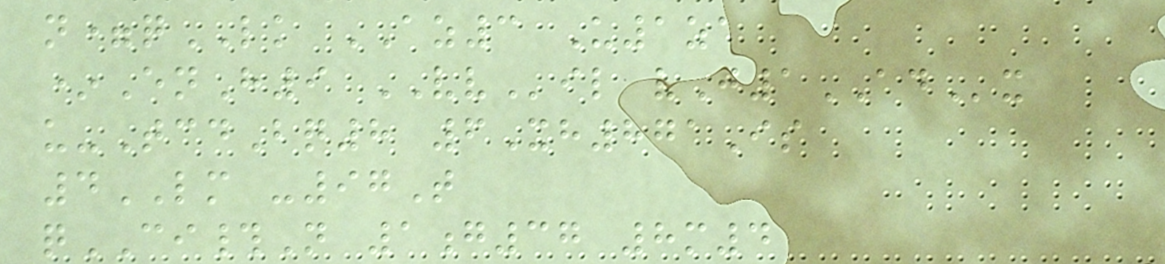n=qLK AZ3 U1za
*EnH9 VVil vJ1ADx
u-TcdBq8 6Xh871Is
4LM -97T
qCI#N 1g37 8m4
